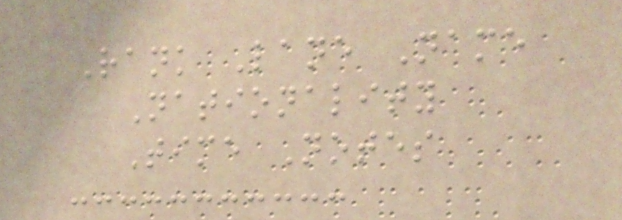Rank Lane Name
Nationality
Time Notes
